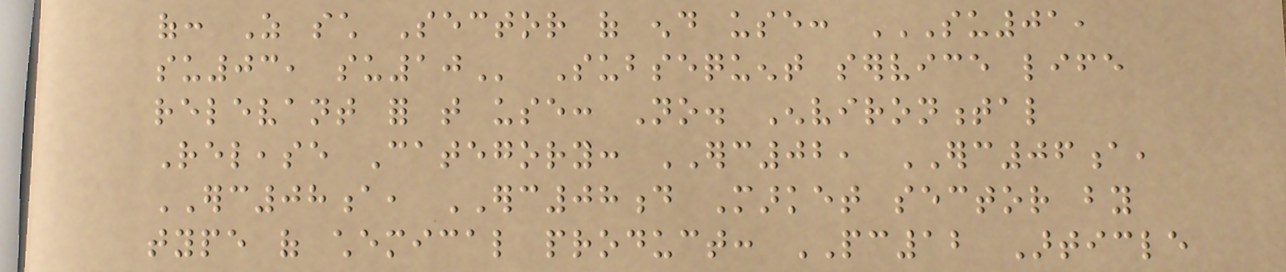of: As such Sector of end use: SU01,
SU03, SU10 Subsequent service life
relevant for that use: No. Environmental
Release Category: ERC02, ERC06a,
ERC08a, ERC08d Market sector by
type of chemical product: PC12 Article
